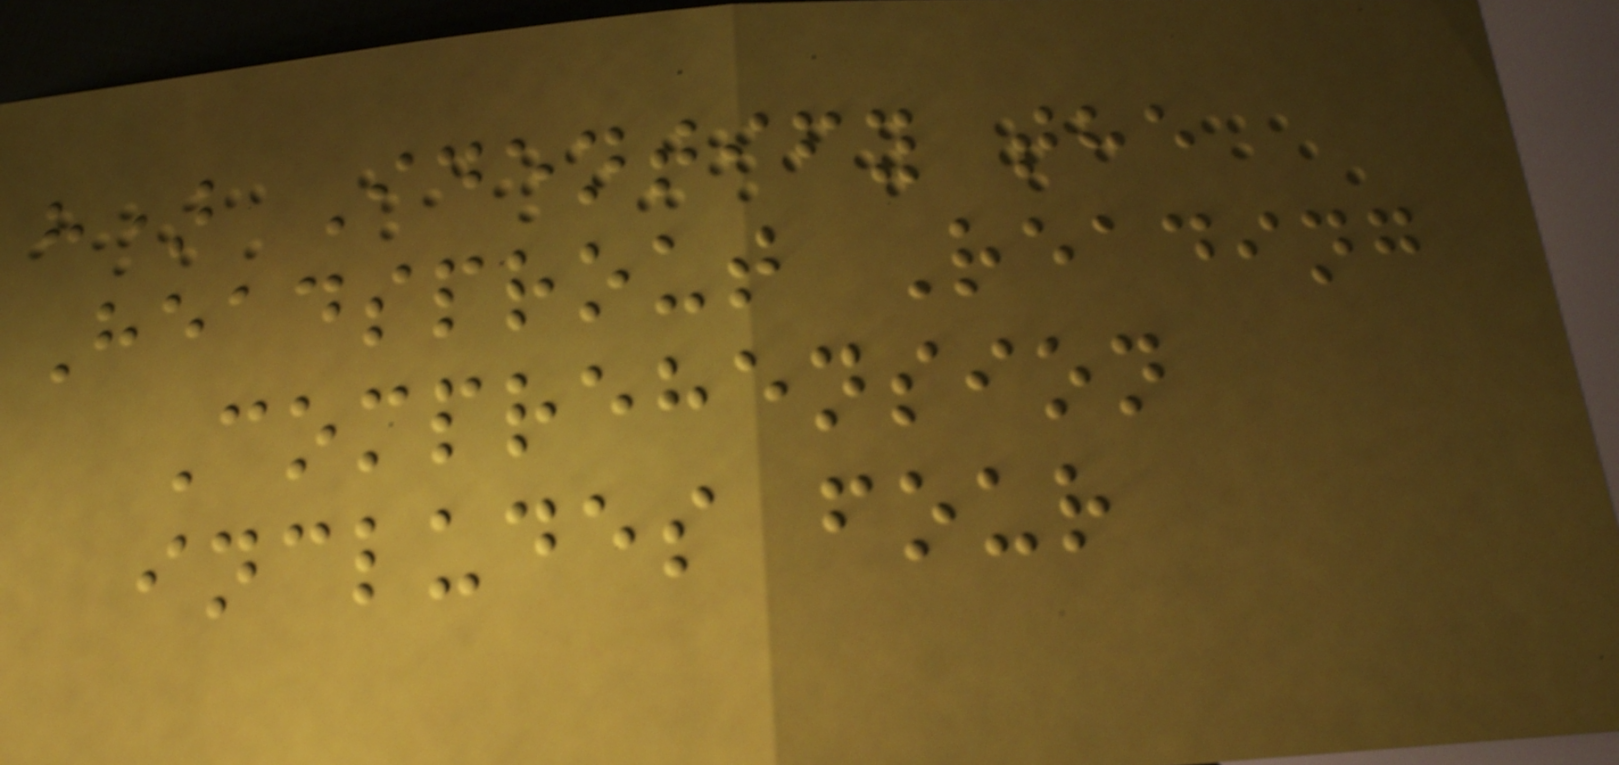h) Identify the
Headsprout Reading
Comprehension
includes four
